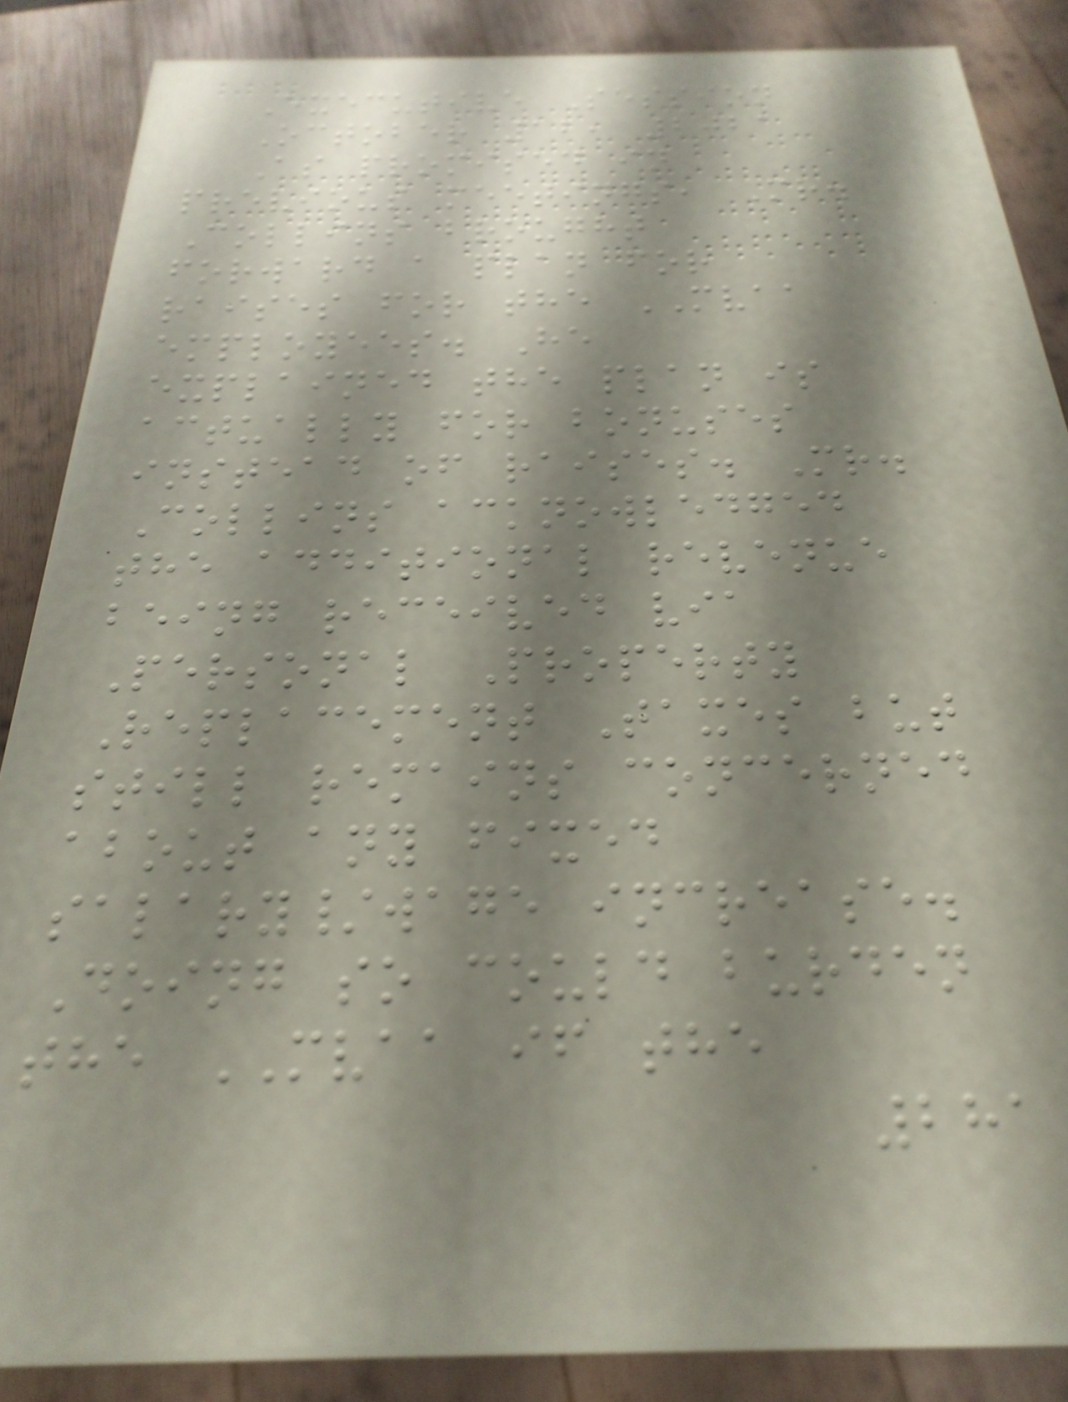Executive Session
October 12, 2021
As promised in
previous meetings, Mr.
Collins brought
forward a plan for
raises for the MVAA
employees. He
explained the plan is
actually for bonuses
instead of raises. Mr.
Collins acknowledged
the additional revenue
being received via
Personal Property
Replacement Taxes but
still remains concerned
about any fixed
salary/wage increase.
Doing so could burden
the MVAA if the
281
